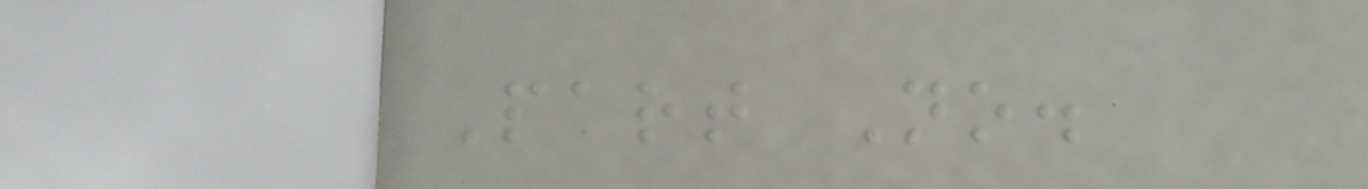Part No.
